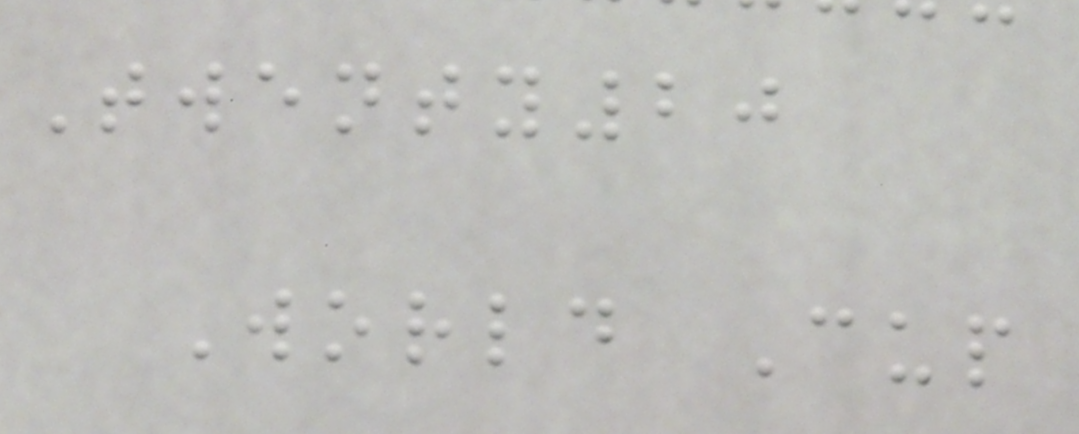Twenty20
World Cup
